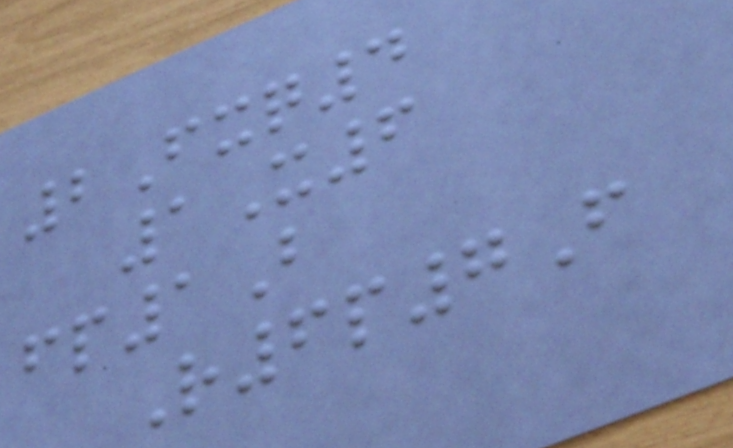2Fxq4
1X6
fp1B
R6p7F
